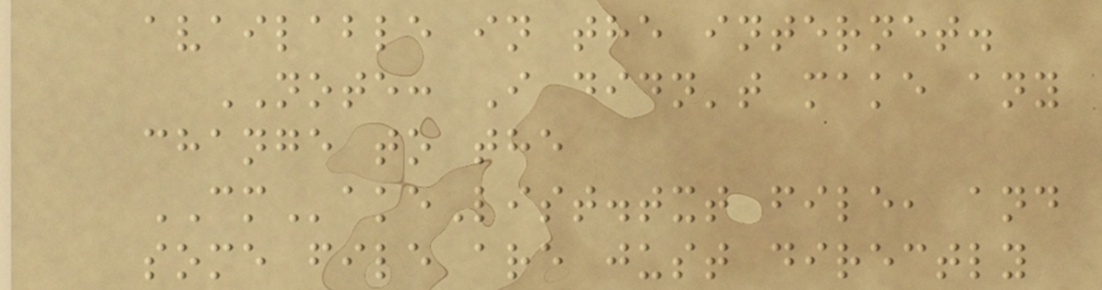available in the internet.
NOTE: I didn't make any
change to the
CMakeList.txt file, and
some file are just directly
